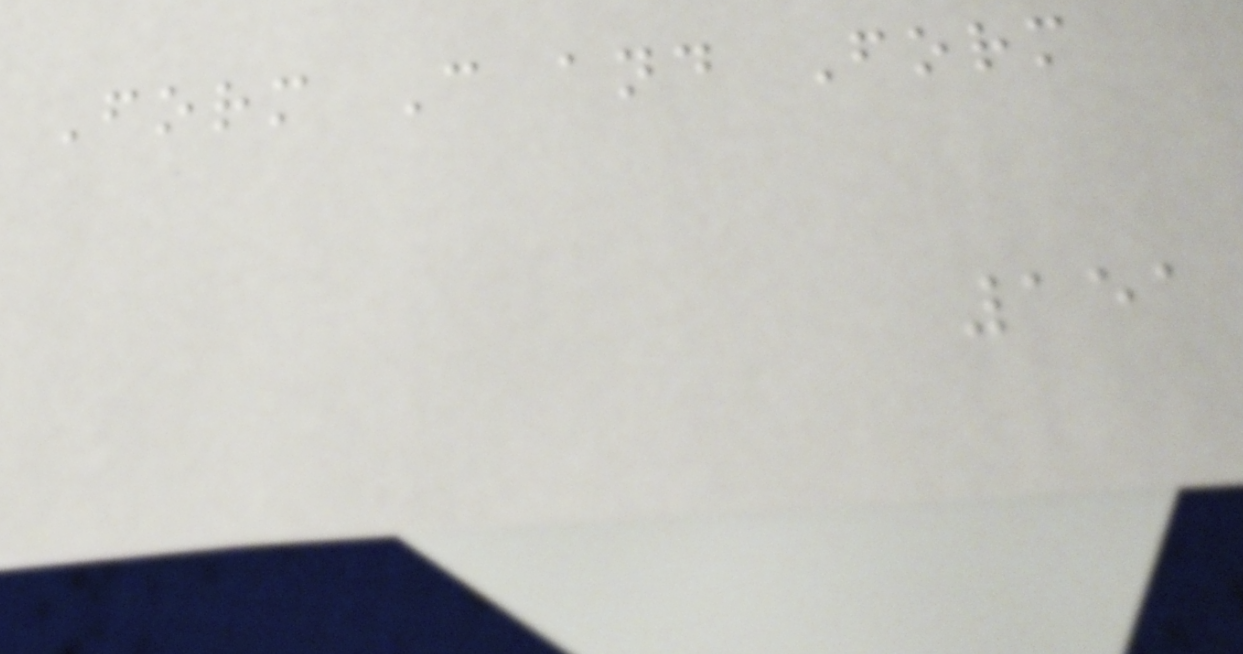Form C and Form
151
